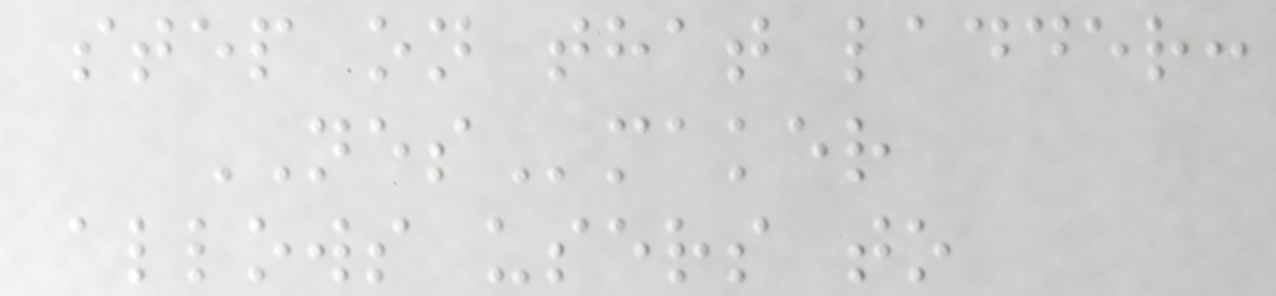step on that ladder:
NESmaker
allows users to
